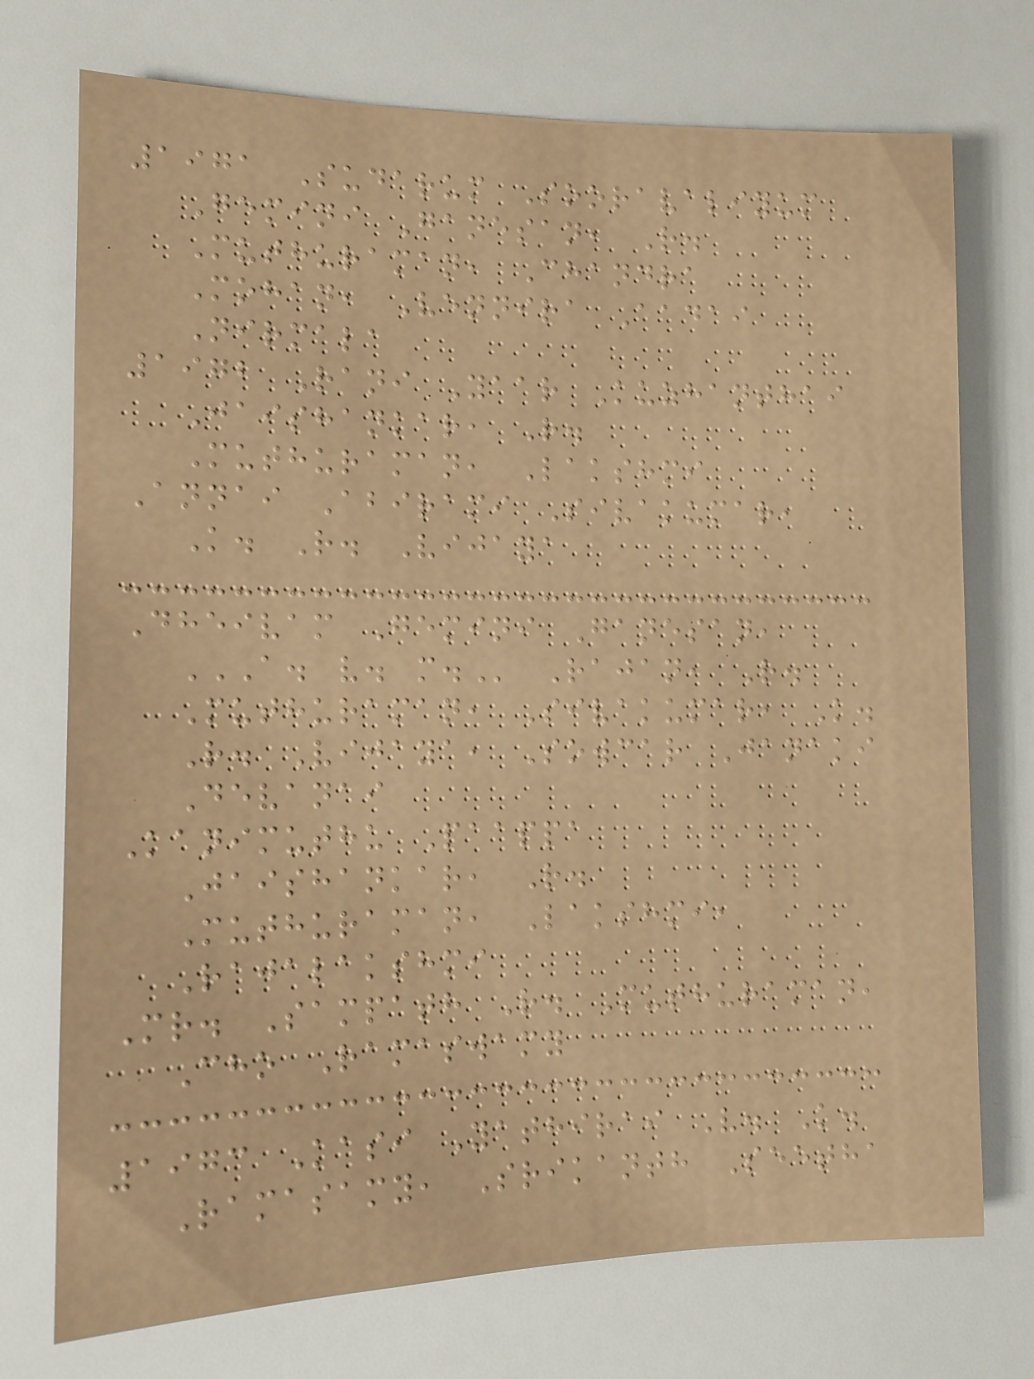1971 Sudarum Sooravaliyum
Gemini Ganesan, R.
Muthuraman, Chandra
Mohan, Vennira Aadai
Nirmala
1972 Rani Yaar Kuzhanthai
Jaishankar, R.
Muthuraman, Lakshmi
Annai Abirami Sivakumar,
K. R. Vijaya
Dheivam Gemini Ganesan,
A. V. M. Rajan, R.
Muthuraman, Sivakumar, K.
R. Vijaya, Sowcar Janaki
Devanai
Kanimuthu Paappa
Jaishankar, R.
Muthuraman, Lakshmi,
Rajalakshmi
Mr. Sampath R. Muthuraman,
Cho Ramaswamy
1973 Kasi Yathirai V. K.
Ramasamy, Srikanth Seetha
